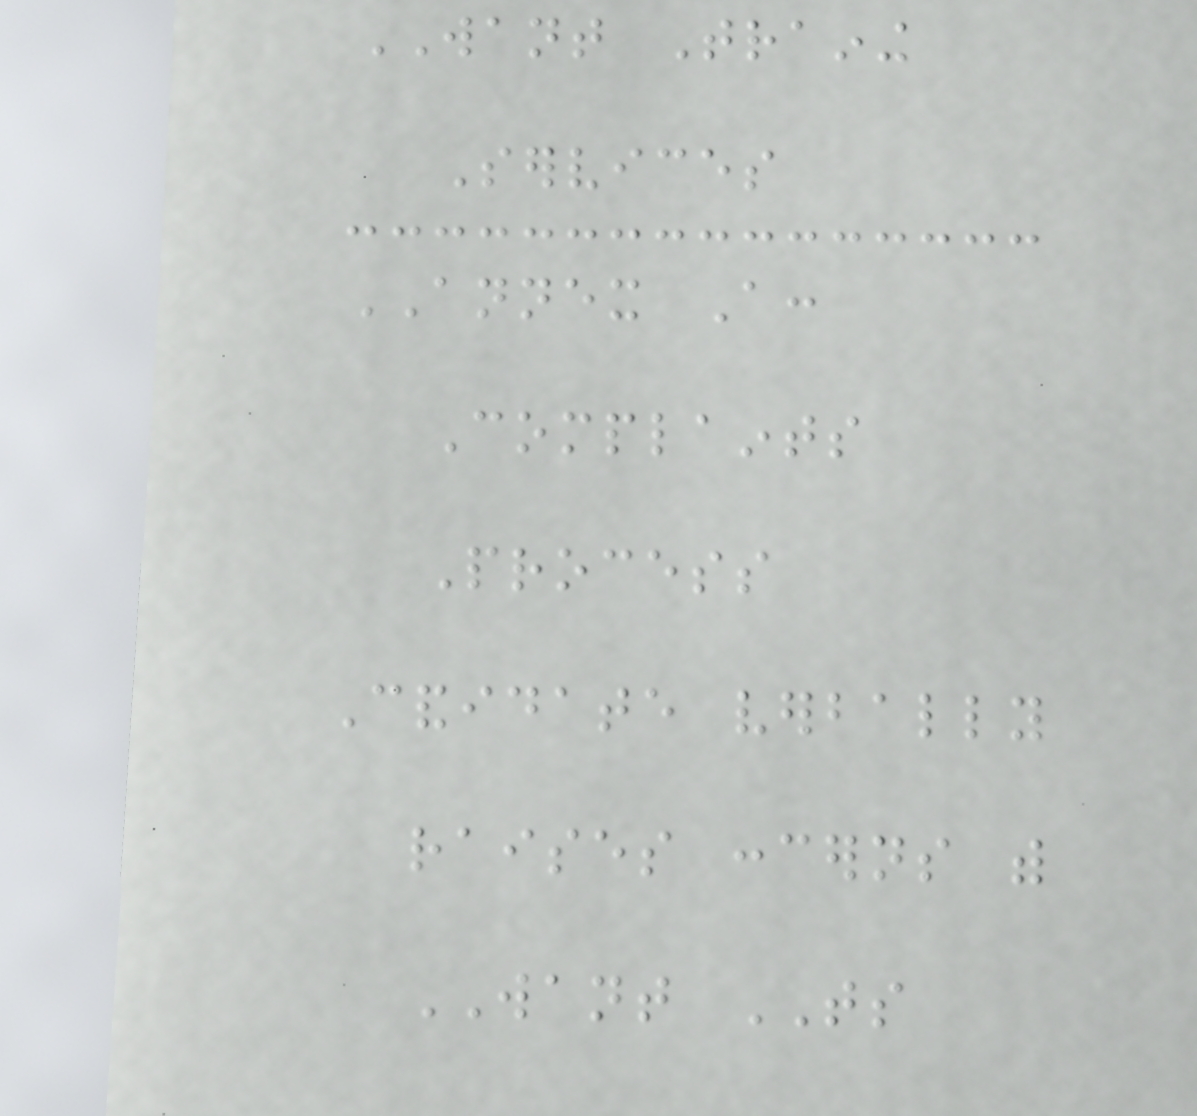WANT Training
Services
ANNEX A:
Complaints
Process
Candidate verbally
raises concerns with
WANT TS
